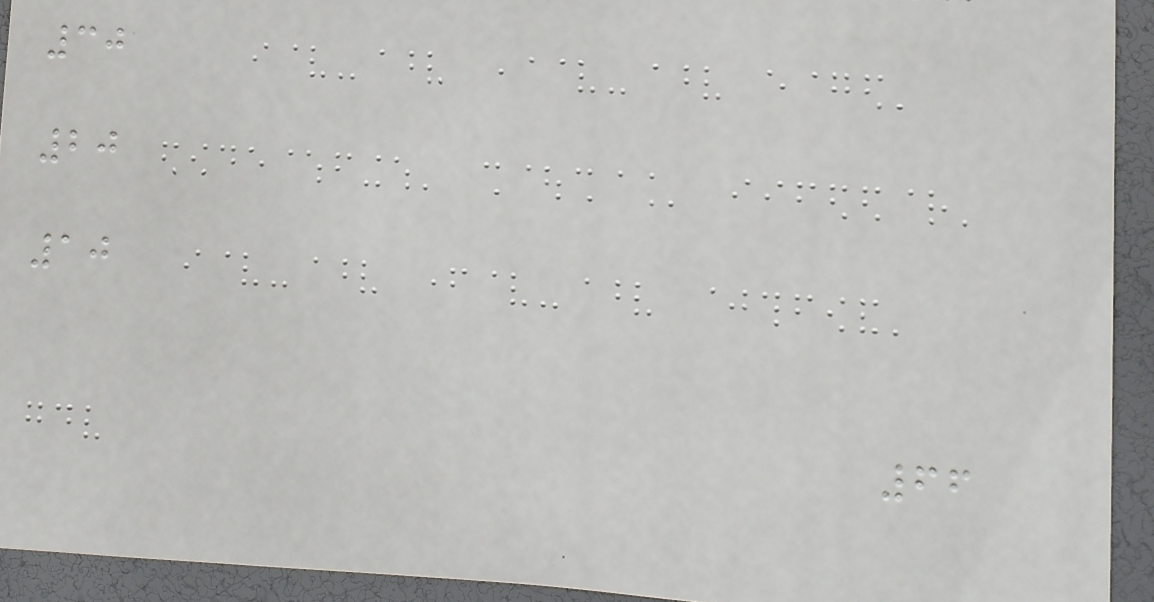30
20
10
66
